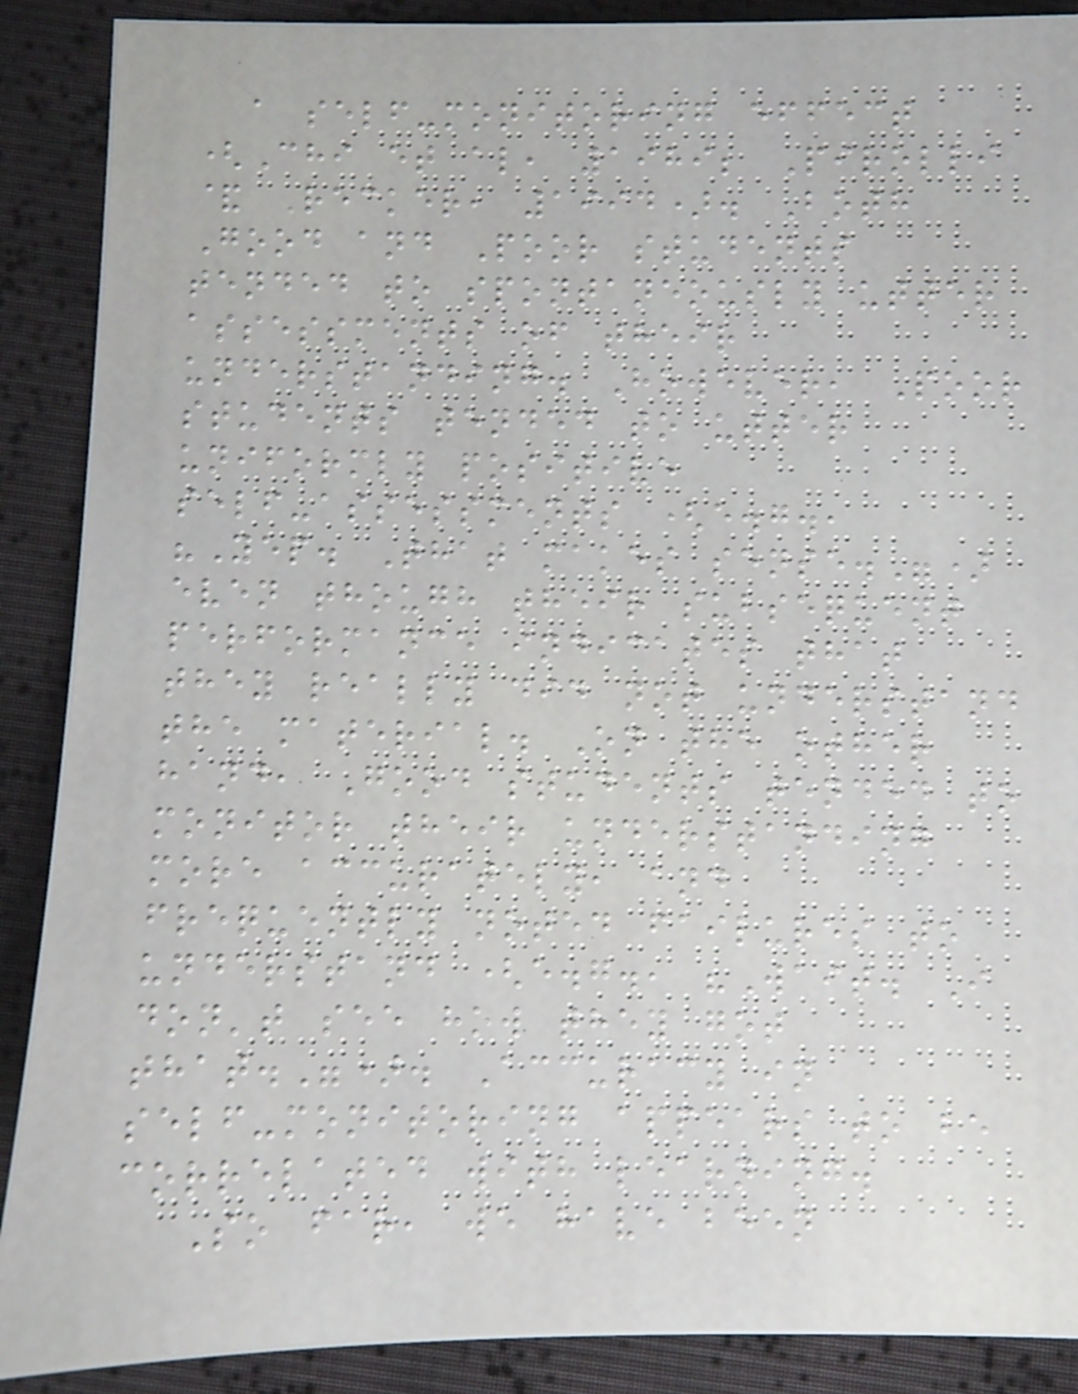a self-monitoring effect
(Chi et al, 1989; Pirolli
& Recker, 1994). Both
Good and Poor students
tended to spontaneously utter
assessments of their
understanding. However, Poor
students tended to utter
uniformly positive
self-assessments (e.g.,
"Yep. That makes sense.")
even though their subsequent
performance indicates that
they really did not understand
the material. On the other
hand, Good students tended to
monitor their understanding
more accurately, and
frequently noted failures to
understand (e.g., "Wait. I
don't see how they got
that."). Accuracy in
self-monitoring appears to be
correlated with learning.
So far, we have been
